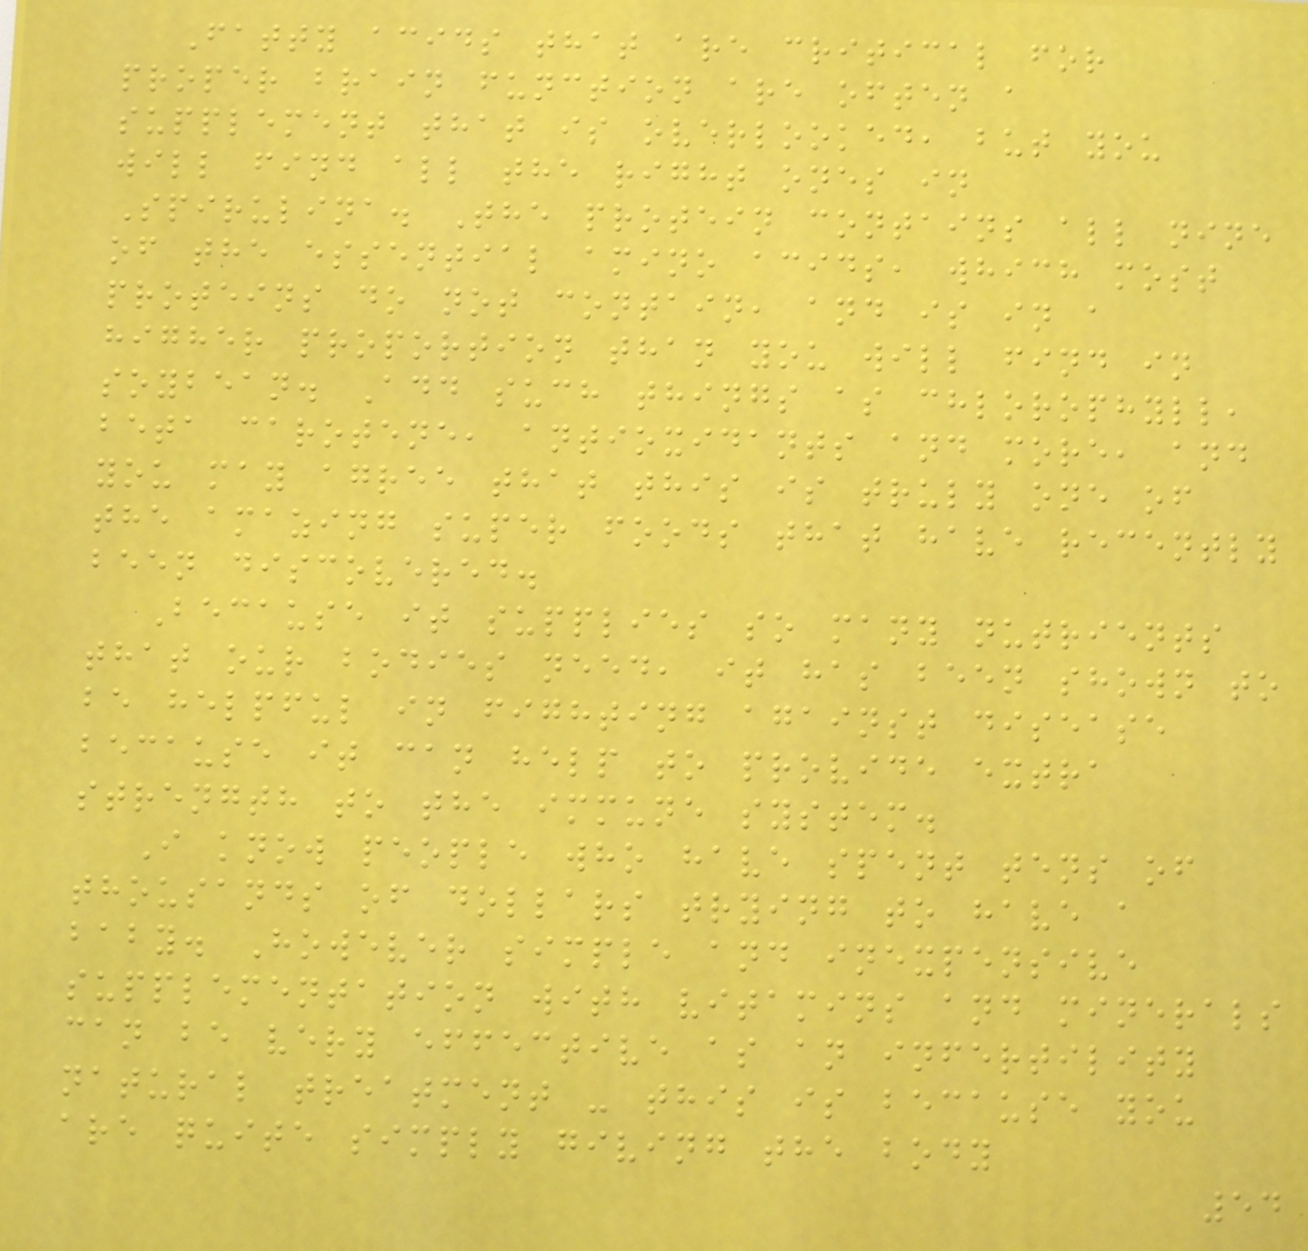Fatty acids that are critical for
proper brain function are often a
supplement that is overlooked, but you
will find all the right ones in
Spirulina. The protein contains all nine
of the essential amino acids, which most
proteins do not contain, and is in a
higher proportion than you will find in
soybean. Add such things as chlorophyll,
beta carotene, antioxidants and more, and
you may agree that this is truly one of
the amazing super foods that have recently
been discovered.
Because it supplies so many nutrients
that our bodies need, it has been shown to
be helpful in fighting against disease
because it can help to provide extra
strength to the immune system.
I know people who have spent tens of
thousands of dollars trying to have a
baby. However simple and inexpensive
supplementation with vitamins and minerals
can be very effective as an infertility
natural treatment - this is because you
are quite simply giving the body
54
